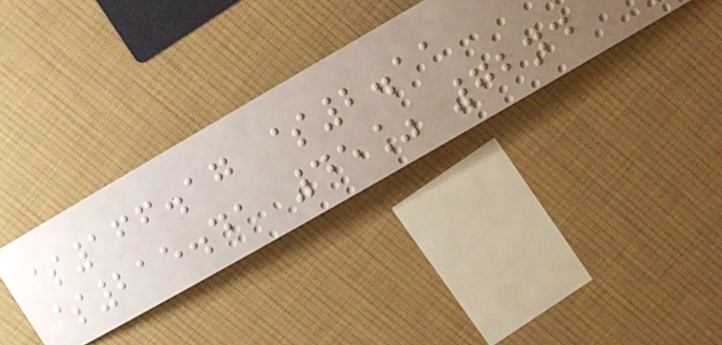$166.17 $2.11
$215.41 45% 72nd
